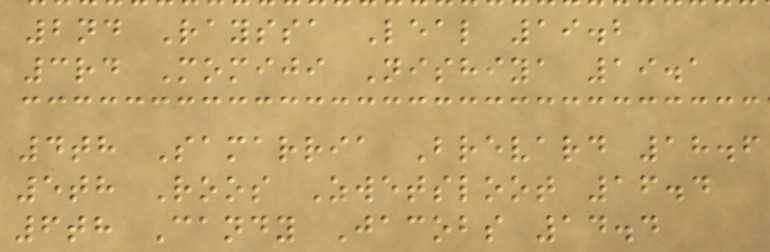2nd Rayssa Leal 19.2
3rd Momiji Nishiya 19.1
4th Samarria Brevard 18.6
5th Roos Zwetsloot 16.4
6th Candy Jacobs 14.4
